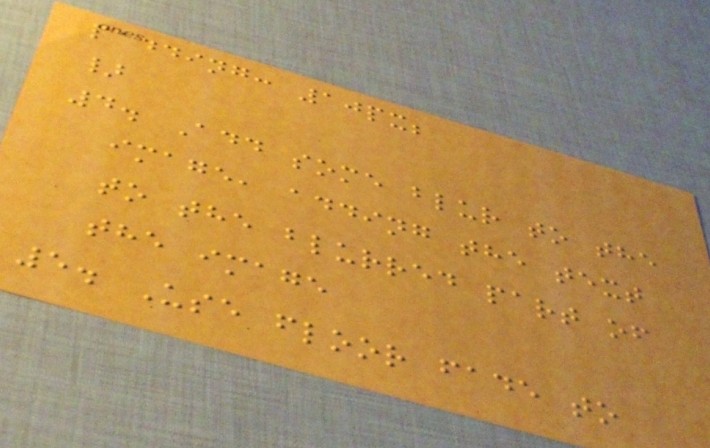padding: 10px;
}
4. Add some blur to the
image, adding the text
to the blurred part of
the image
5. Use floor fade to
